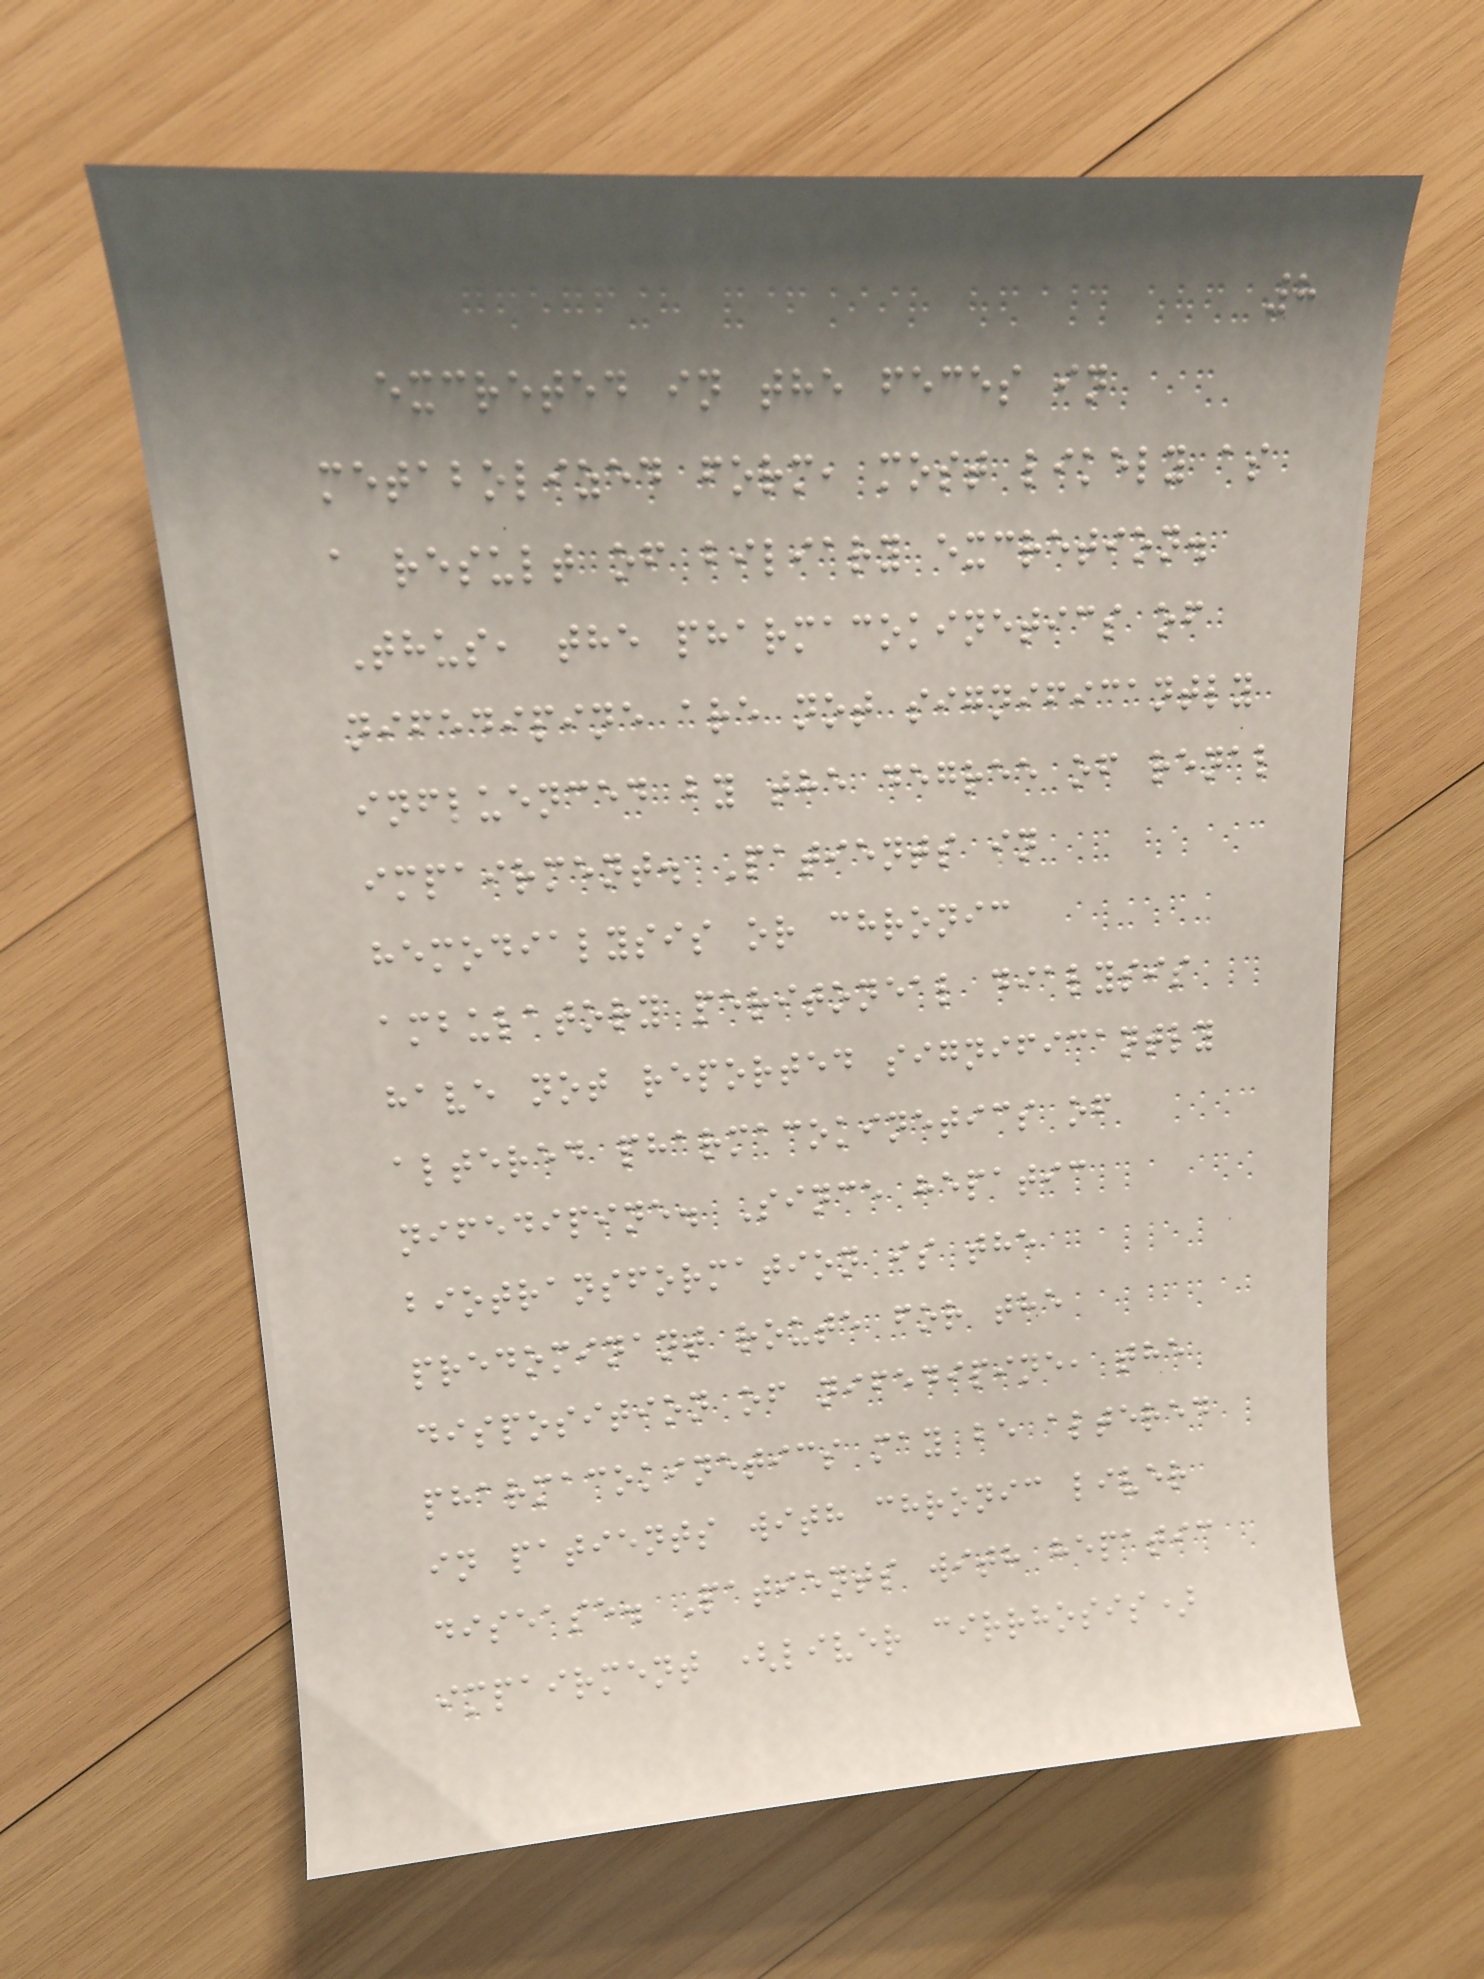8
excreted in the feces in
metabolized form, most likely as
a result of biliary excretion.
Thus, the pharmacokinetics of
nifedipine are not significantly
influenced by the degree of renal
impairment. Patients in
hemodialysis or chronic
ambulatory peritoneal dialysis
have not reported significantly
altered pharmacokinetics of
nifedipine. Since hepatic
biotransformation is the
predominant route for the
disposition of nifedipine, the
pharmacokinetics may be altered
in patients with chronic liver
disease. Patients with hepatic
impairment (liver cirrhosis)
